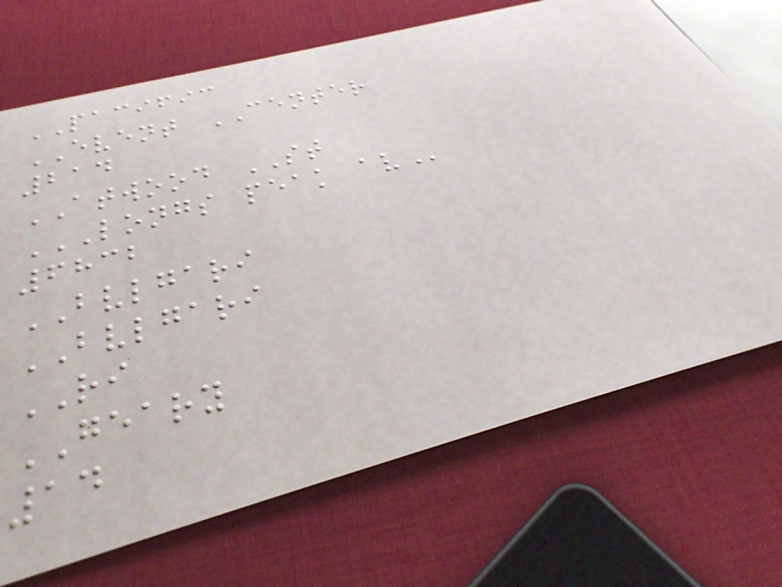PACIFIC
EVENT CENTER
214
ATWOOD ST
LONGS PEAK AV
6832
BVLGARI
BVLGARI
RI
GEARY
14
